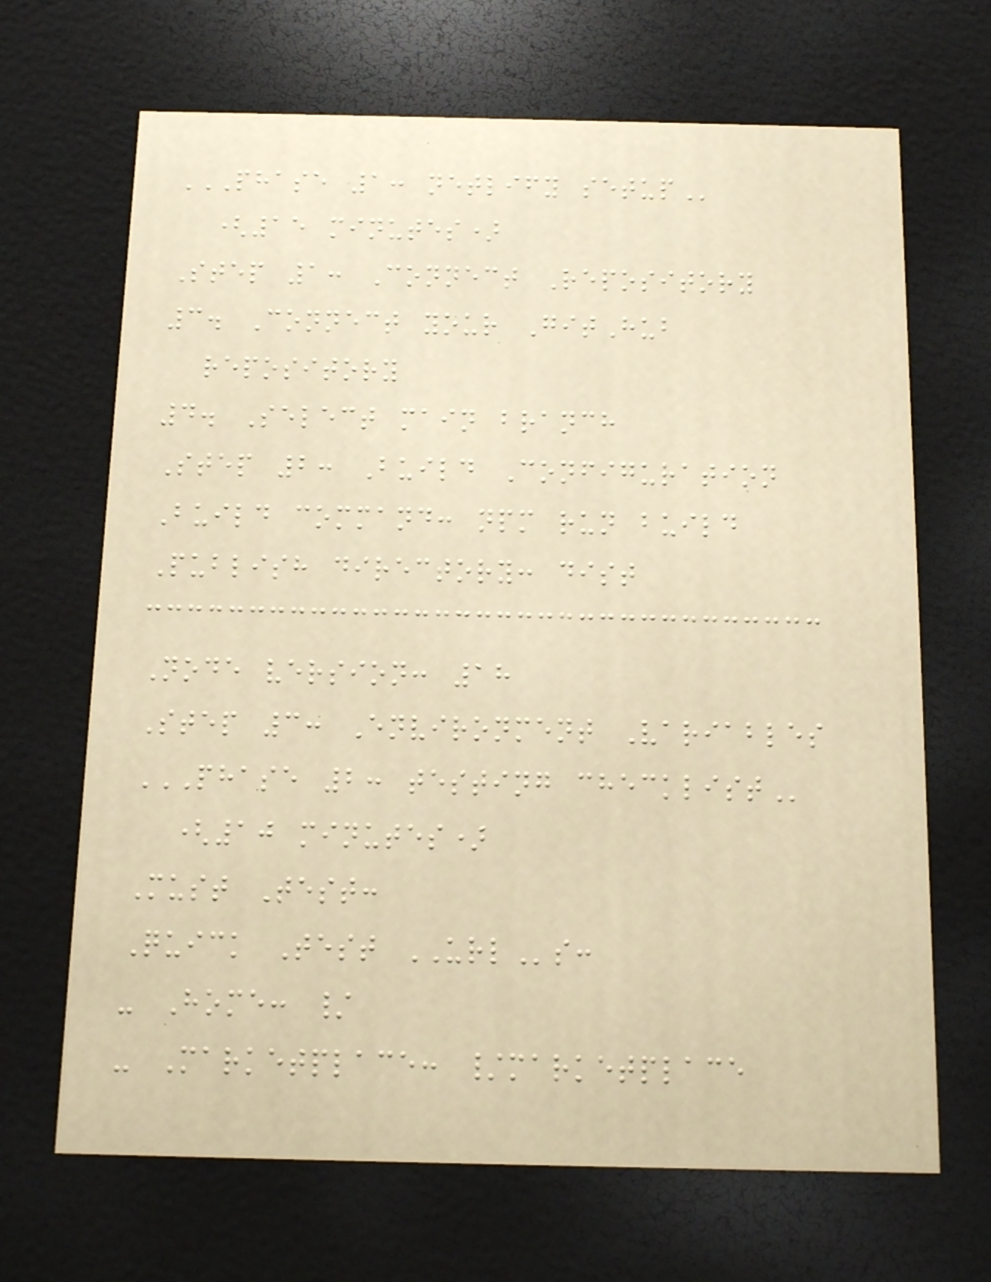PHASE 1: NETLIFY SETUP
(15 minutes)
Step 1: Connect Repository
3. Connect your GitHub
repository
4. Select main branch
Step 2: Build Configuration
Build command: npm run build
Publish directory: dist
Node version: 18
Step 3: Environment Variables
PHASE 2: TESTING CHECKLIST
(10 minutes)
Must Test:
Quick Test URLs:
- Home: /
- Marketplace: /marketplace
